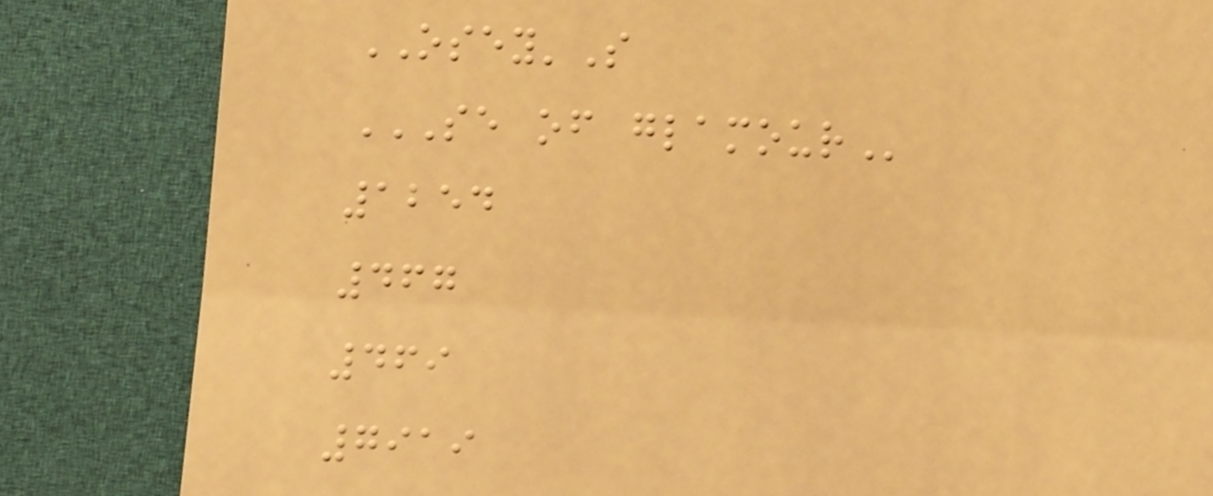OSEY'S
SE OF GLAMOUR
1254
467
469
7919
